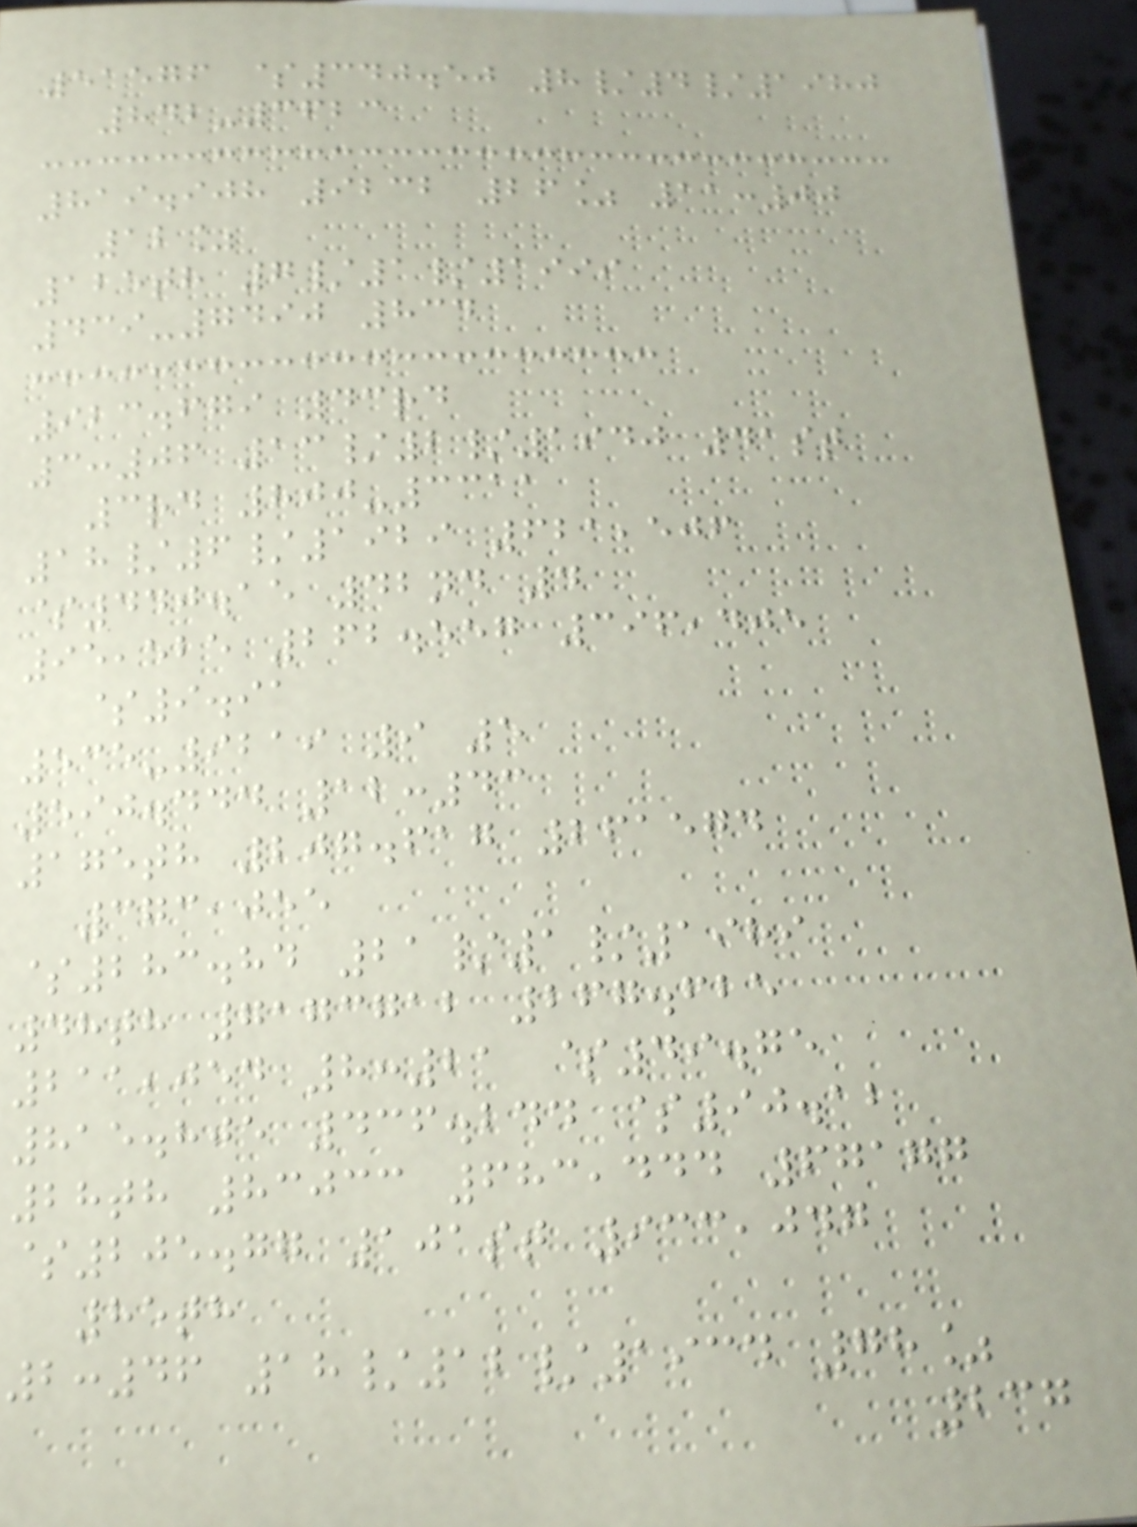51576 $340.50 8/4/1980
842-3623
819.908 9232 26% 11:00
12%
125th 7/1/1999
439-7490 834
923.679 43rd
3:06 13/2/1940 41st
3rd 800-3311
18/6/1929 621,506
$440.15 42nd 4
95,525 262.557 396,405
$9.91
535-9219 9 5
590.444 12:43
175th 207.617 261574
373,055
$283.84 21/1/1989
48th 7173712 267.625
211,054 8:21 $49.75
815.805 436.244 $90.12
28th 83033 683,444 67177
$205.77 101st 933,047
85th
2:46 18/12/1934 78%
237
